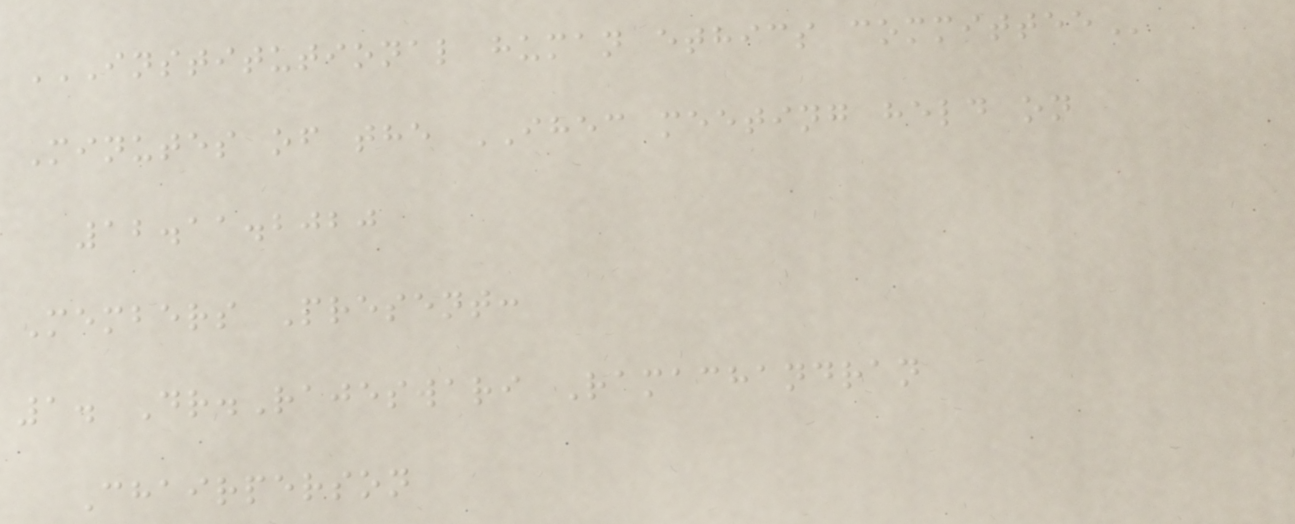INSTITUTIONAL HUMAN ETHICS COMMITTEE
Minutes of the IHEC meeting held on
12.11.2020
Members Present:
1. Dr.Rajeswari Ramachandran
Chairperson
